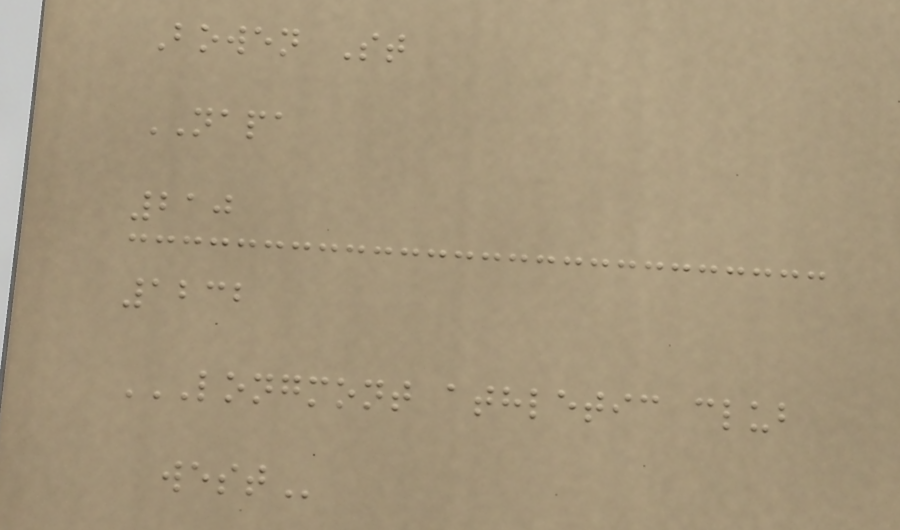Bowen St
NAPA
210
1232
LONGMONT ATHLETIC CLUB
WEST
